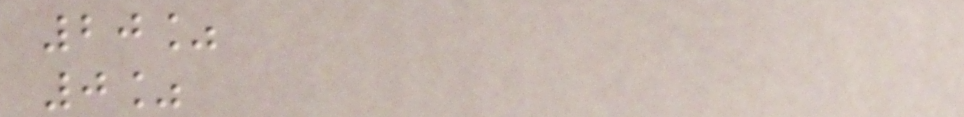20%
0%
